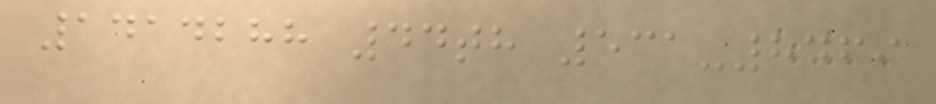1414288 44th 531-8469
